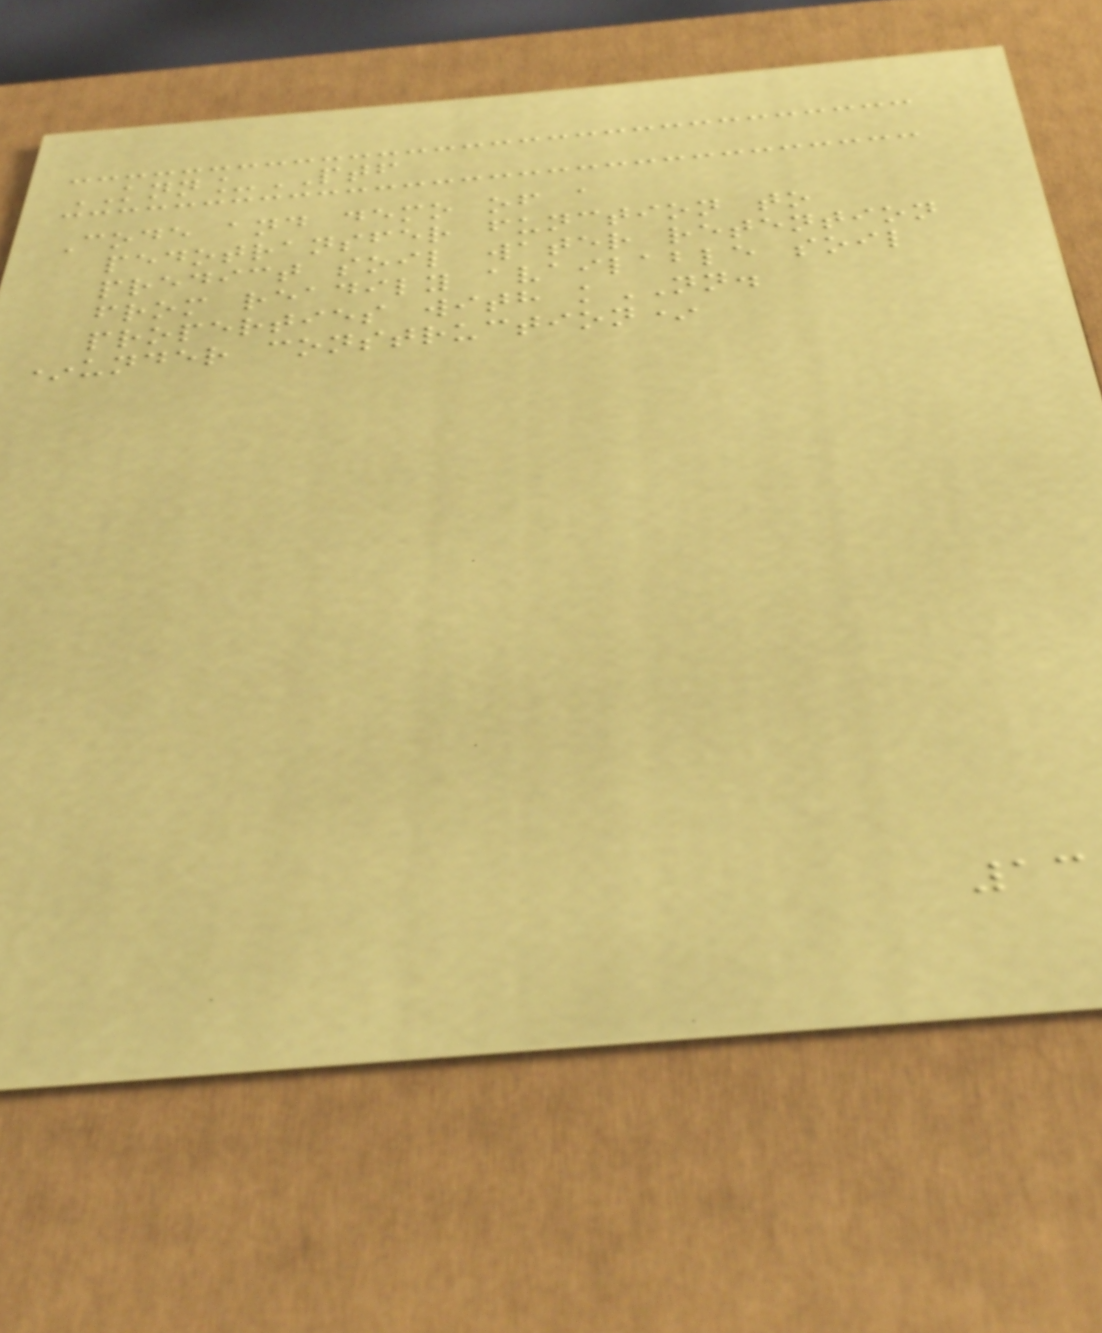KNN_PTF
Code and demo of a
pedotransfer function to
predict soil water retention
from readily available soil
properties with kNN.
*under construction*
13
